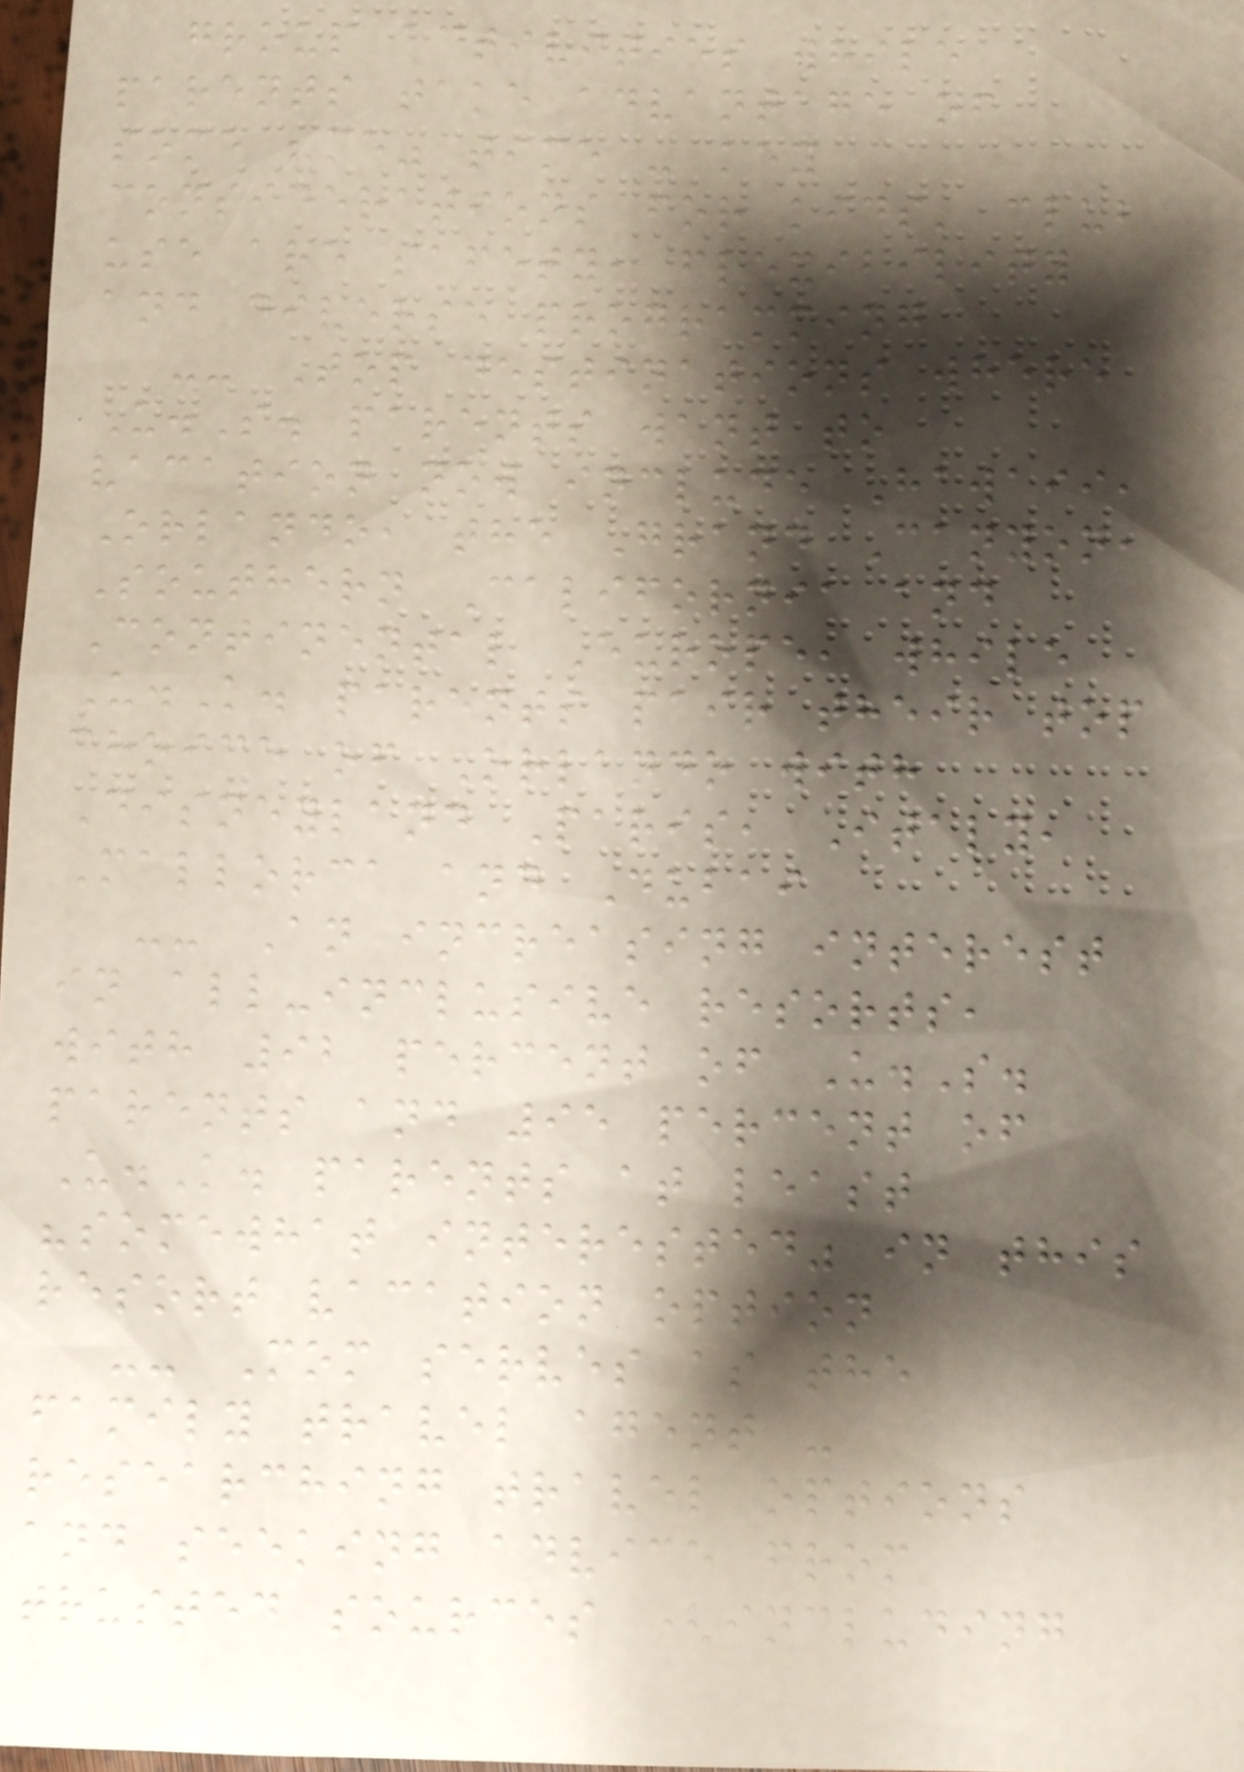group activities while
parents take advantage of
some "me" time - key
considerations for kids' club
use are safety, flexibility
and diverse programming
-- Top destinations where
U.S. parents want to
vacation now include Hawaii,
Orlando, the Grand Canyon,
Southern California and
Continental Europe, while
U.K. parents pair their top
choice of Orlando with
Disneyland Paris, Italy,
Mallorca and Dubai
-- An increasing interest
in all-inclusive resorts,
with 92 percent of U.S.
parents and 95 percent of
U.K. parents at least
"somewhat interested" in this
resort vacation option
-- Mom serves as the
family travel agent -
researching travel options
and seeking advice from
trusted sources (including
